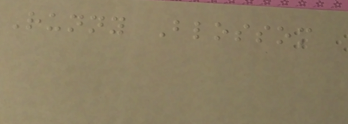Runny Blossom
